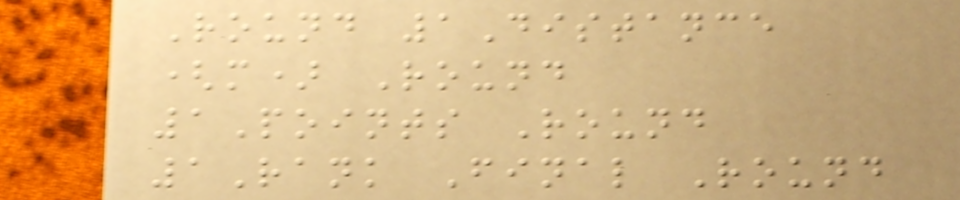Round 1Distance
(m) Round
1Points Round
1Rank Final Round
